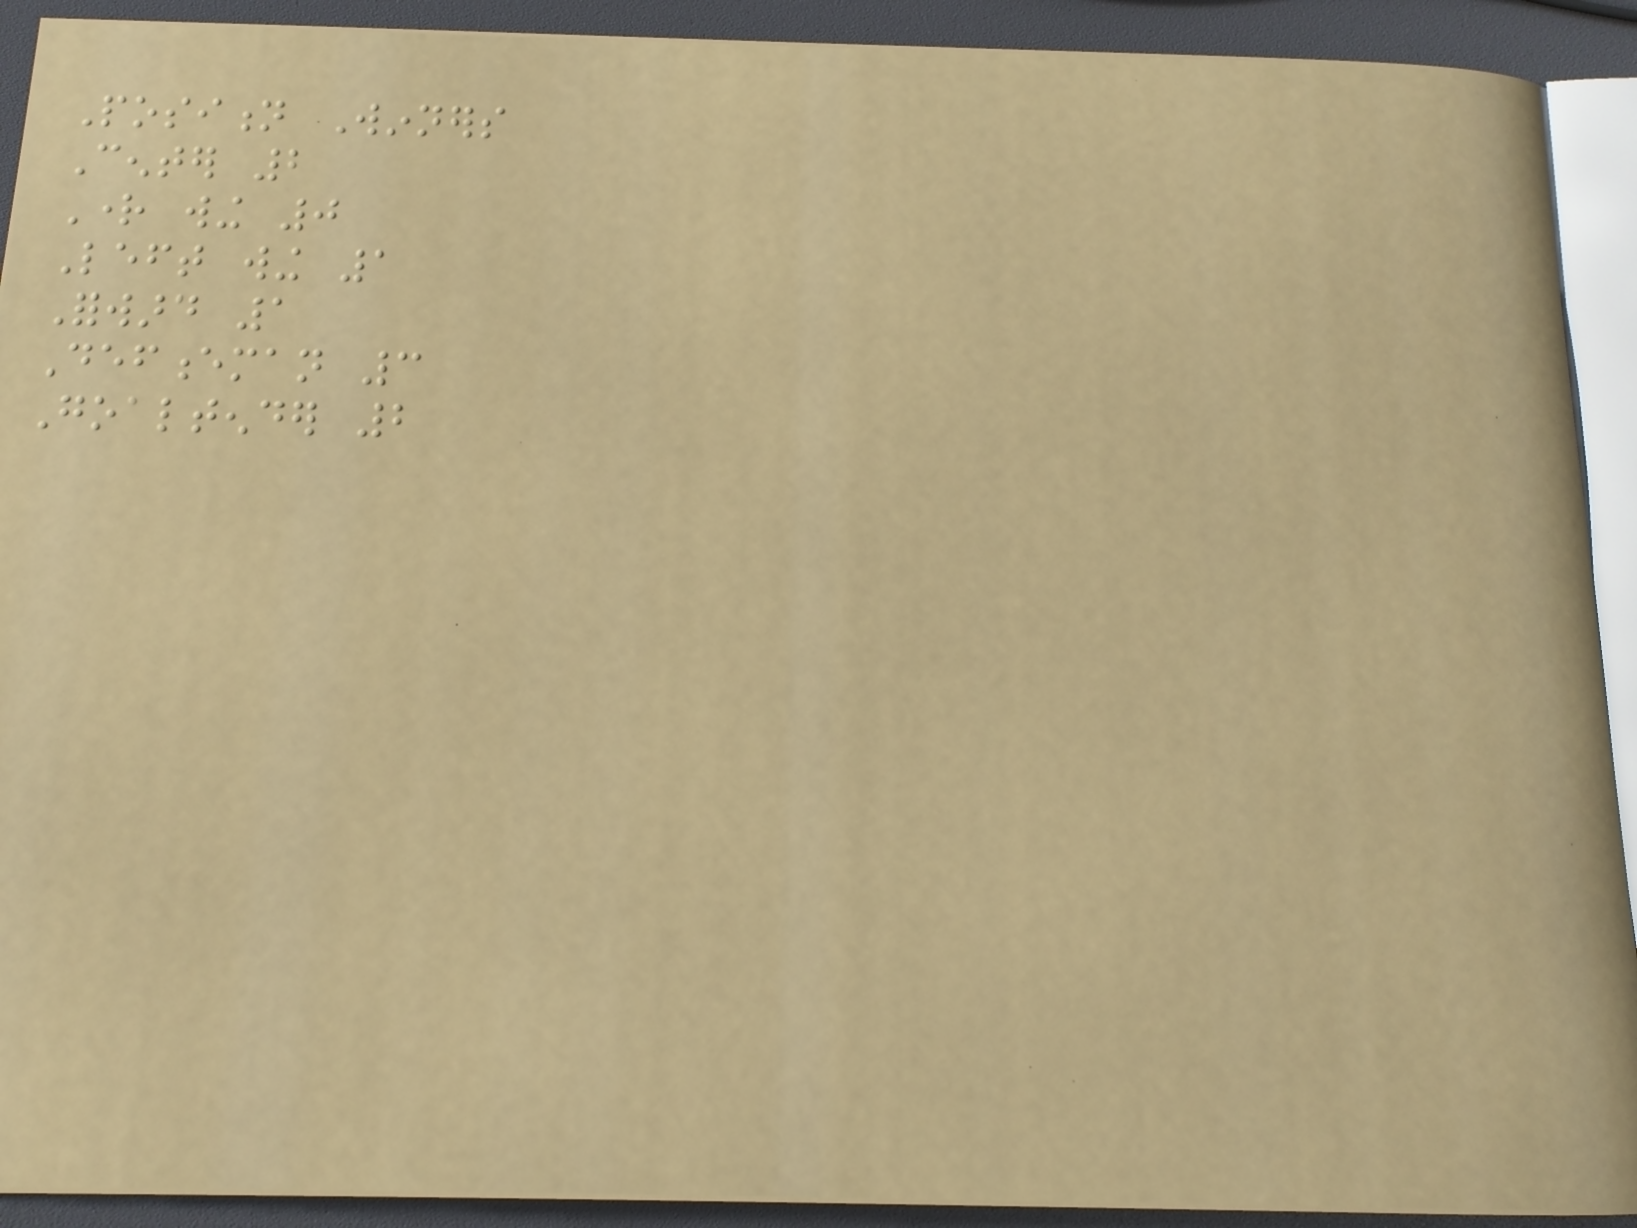Position Winners
Center 2
Right wing 0
Left wing 1
Forward 1
Defenceman 3
Goaltender 2
